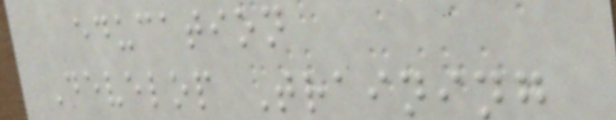education
Develop Training
